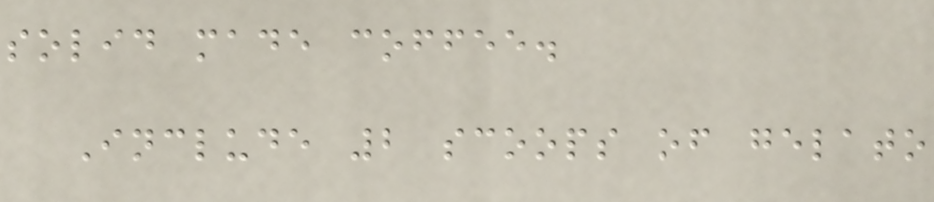solid made coffee.
Include 2 scoops of gelato
